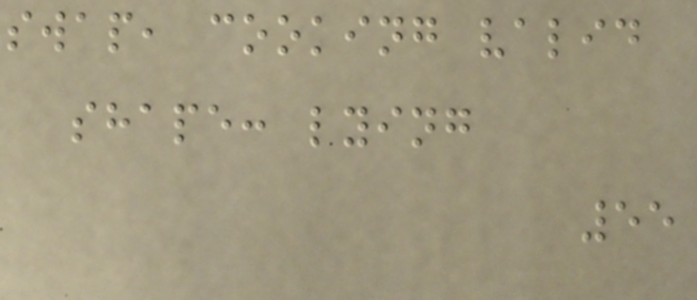swap, cooking valid
shape: lying
55
